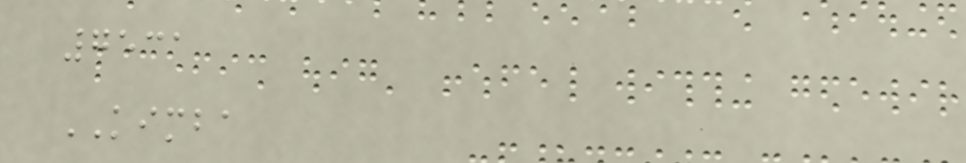7531
KIMBA
